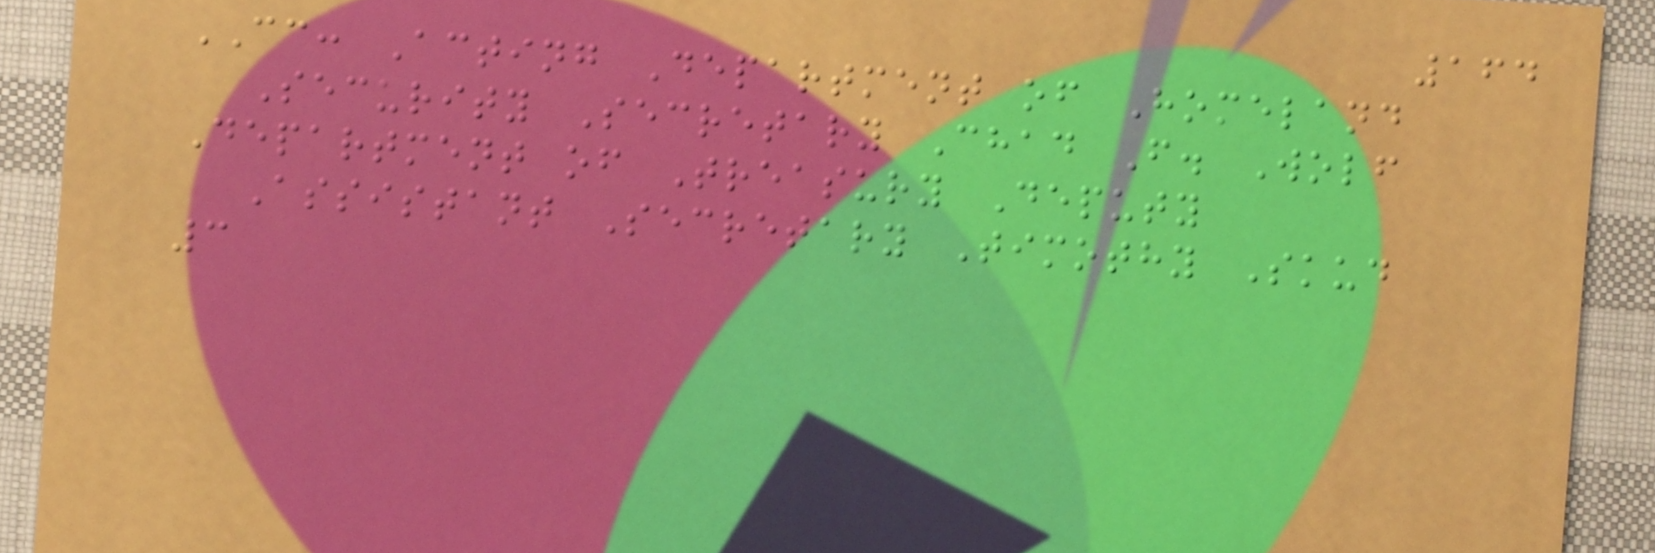164
CC: Acting Department of Homeland
Security Secretary Chad F. Wolf
Department of Treasury Deputy
Assistant Secretary Timothy Skud
3
